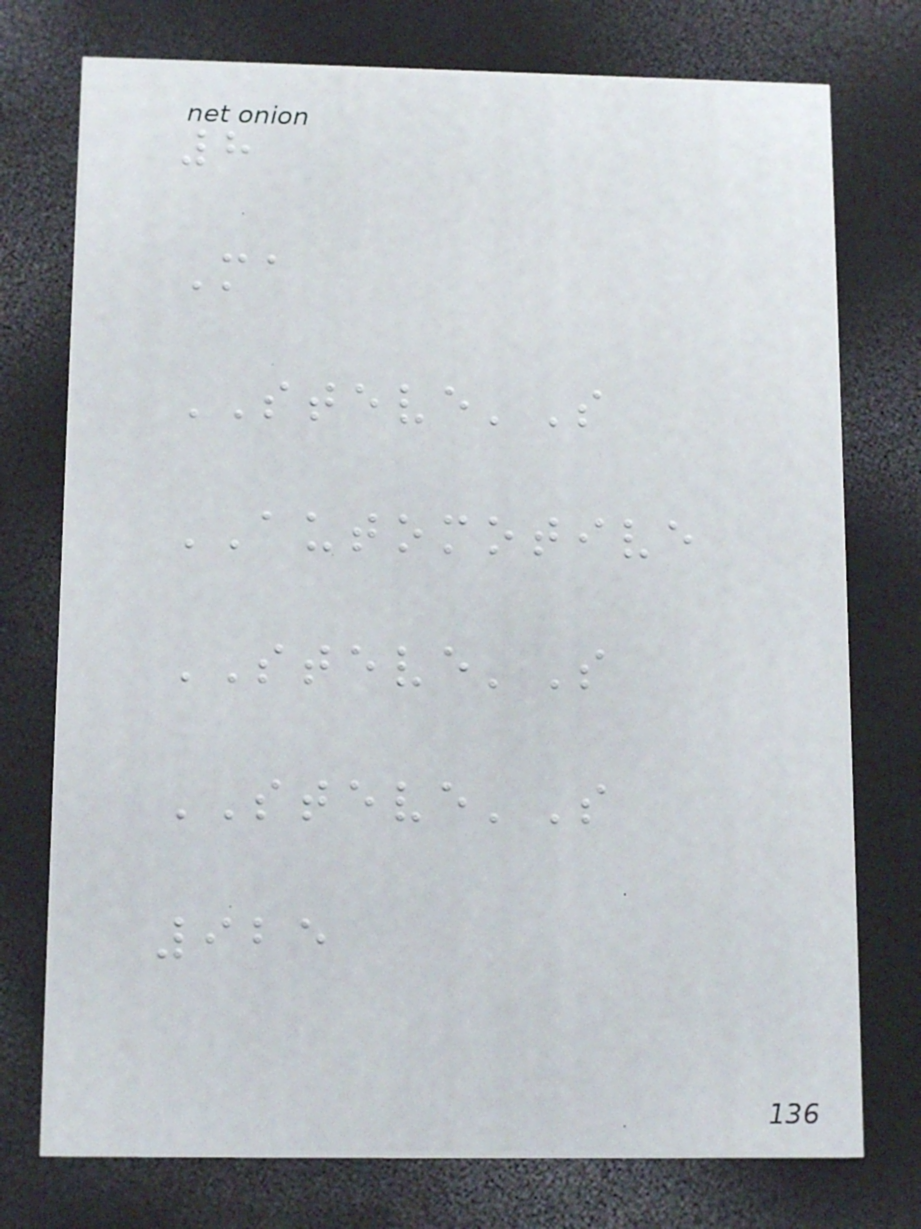8
Ma
STEVE'S
AUTOMOTIVE
STEVE'S
STEVE'S
925
